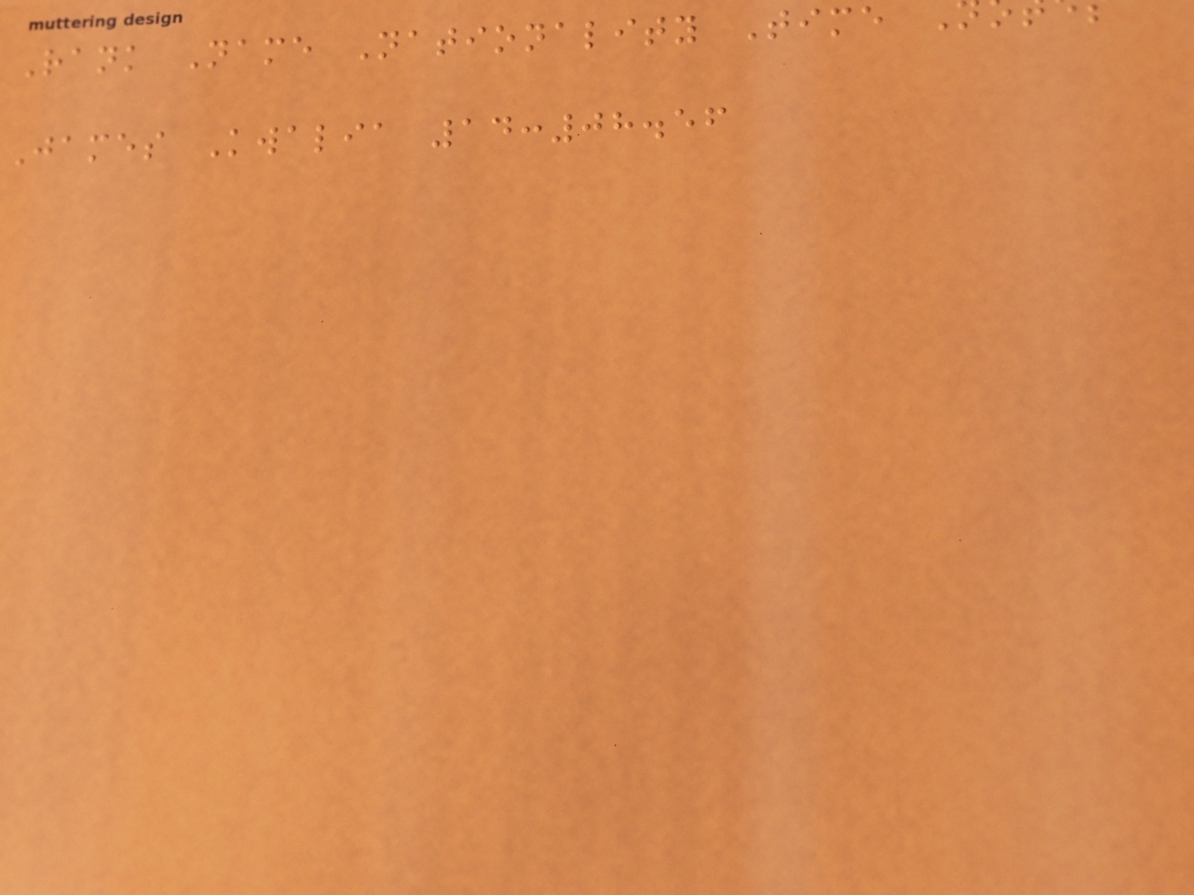Rank Name Nationality Time
James Kwalia 14:08.56
